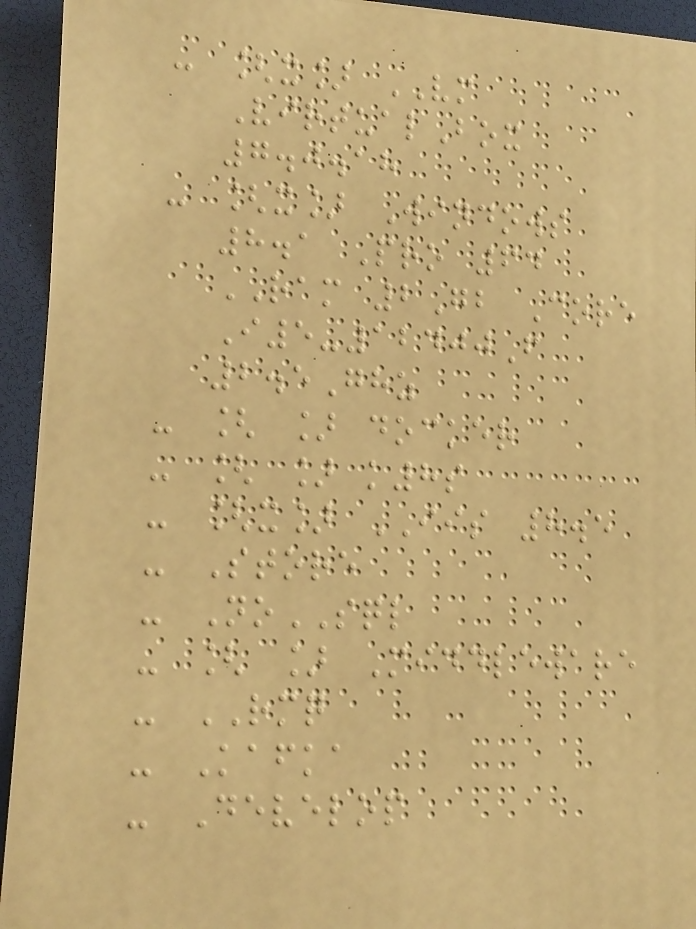- [x] VM
VirtualBox
7.0.18
- [x] Windows
8.1 Pro 64
RAM 2Gb Core
I5-12400F
2.5Ghz
- [ ] docker
- [ ] k8s
- [x] IIS 8.5
- Store
- NoSQL
- [ ] Middleware
- RMQ
- Kafka
- Develop
